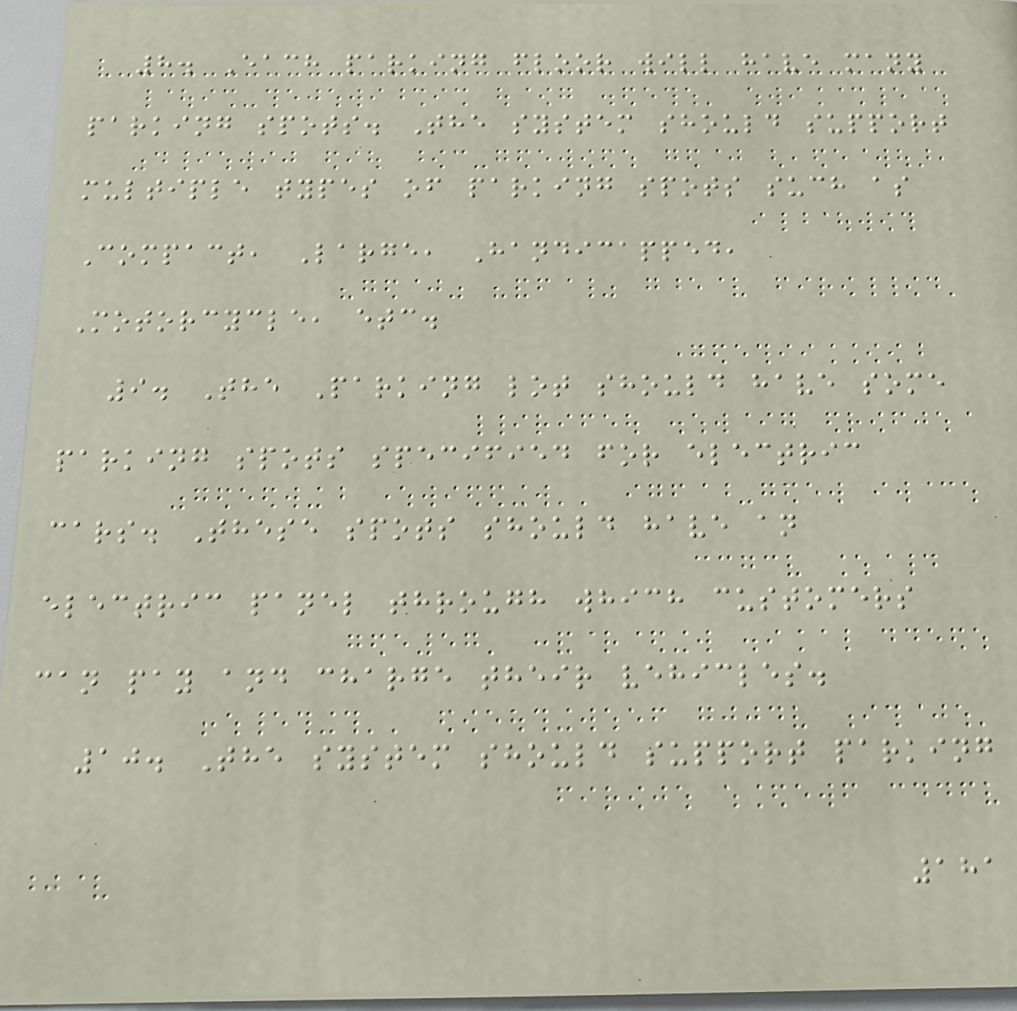8. Each parking floor will have many
parking spots. The system should support
multiple types of parking spots such as
Compact, Large, Handicapped,
Motorcycle, etc.
9. The Parking lot should have some
parking spots specified for electric
cars. These spots should have an
electric panel through which customers
can pay and charge their vehicles.
10. The system should support parking
181
